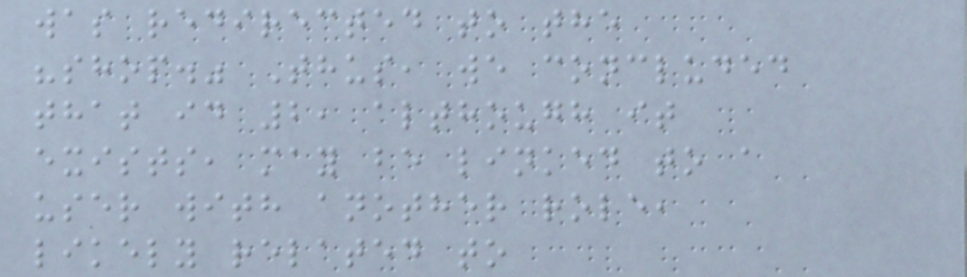was redirected to the
"shop." Thus, we concluded
that id 2, although it
exists, may be linked to a
user with another role,
likely related to
